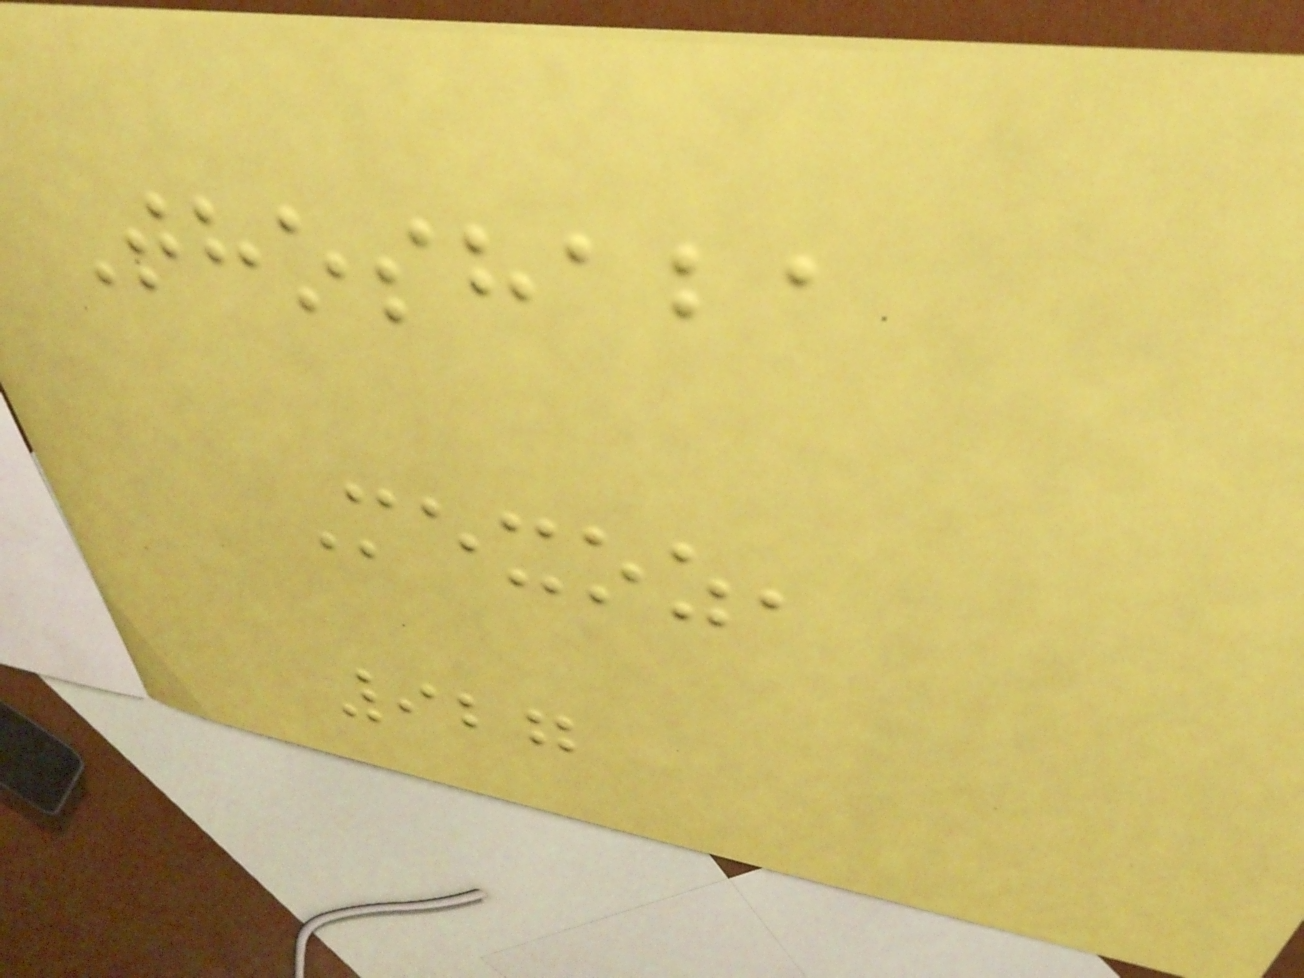Thoshaba
Mexoz,
927
